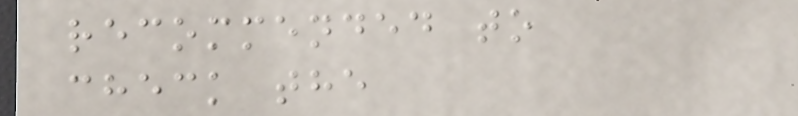recommended to
check the
